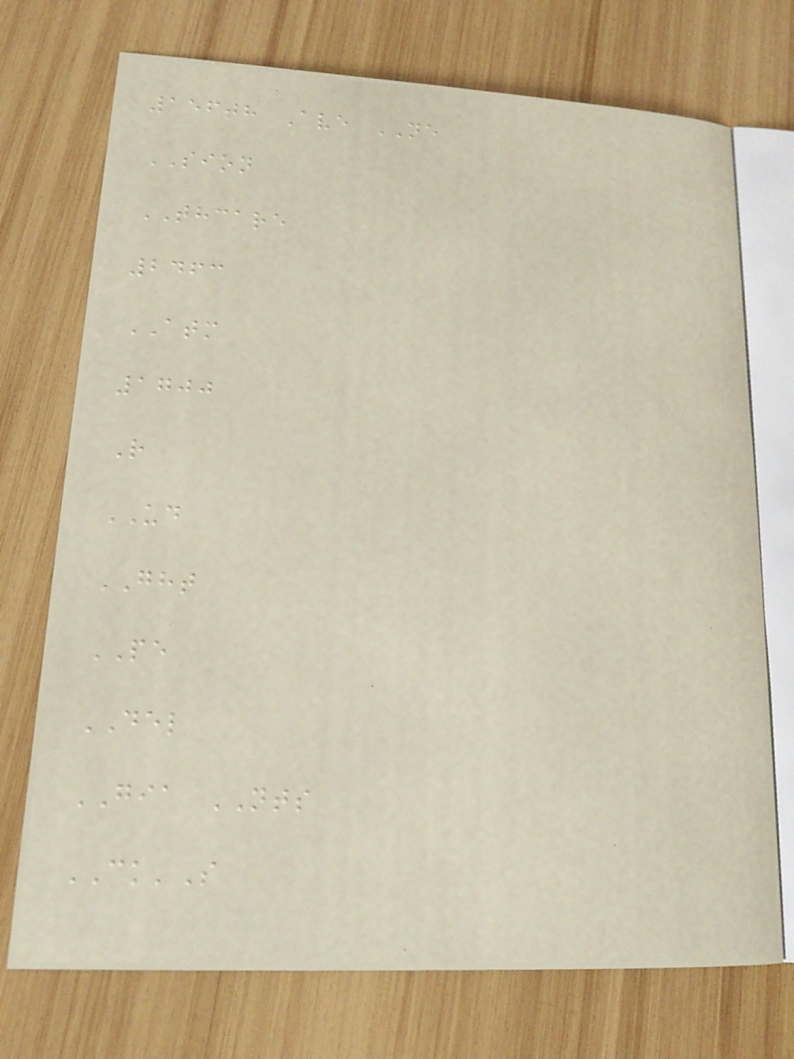156th Ave NE
SION
THCARE
2463
ATM
1700
R
UD
GHT
PE
DEL
GIA NTS
CK'S
